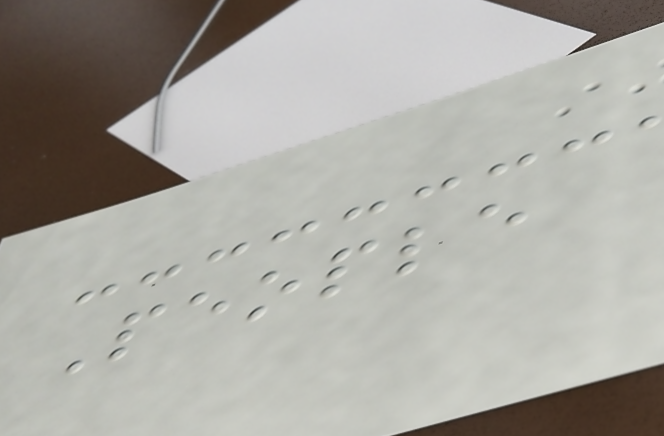People
